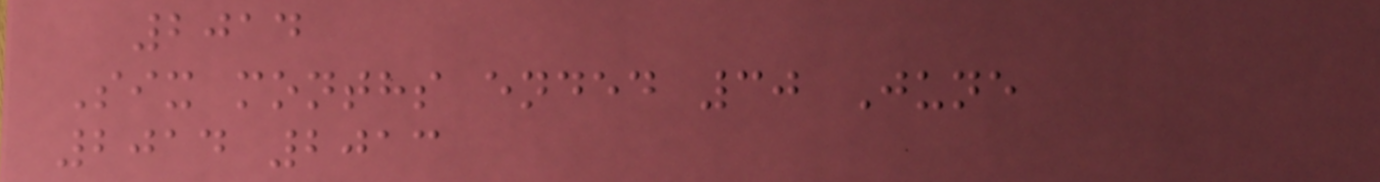2014
Six months ended 30 June
2014 2013
